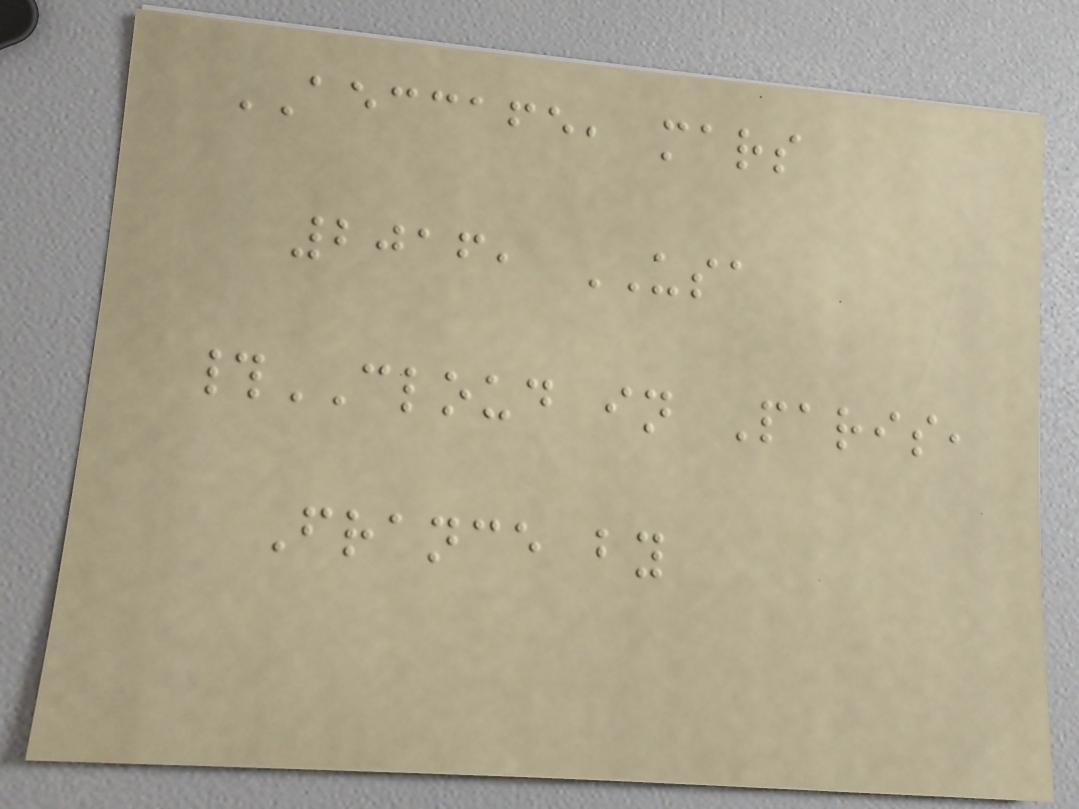AECCAFE, mars
2016, USA
#CLOUD in Paris,
France by
